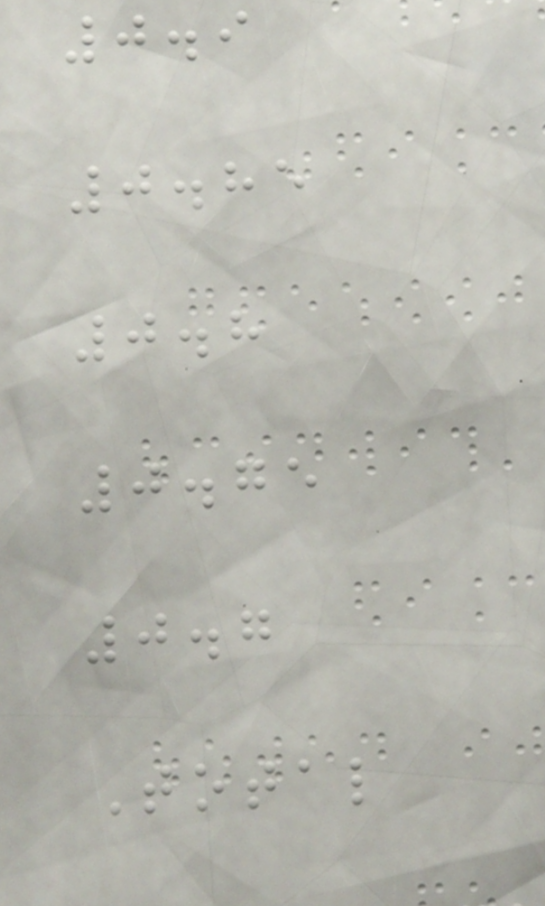0.9
0.85
0.8
0.75
0.7
Total
